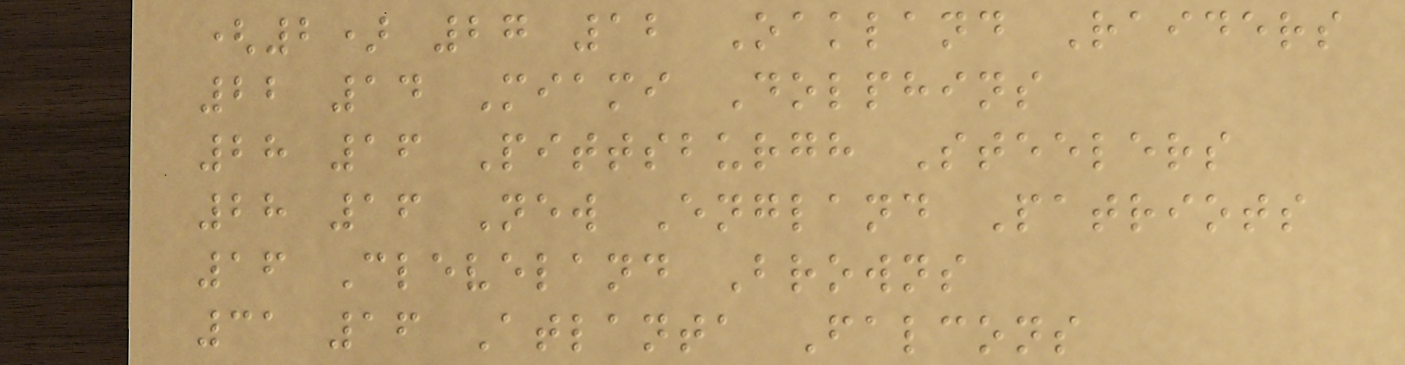(2) 27 12 Oakland Raiders
22 14 Miami Dolphins
28 16 Pittsburgh Steelers
28 16 New England Patriots
16 Cleveland Browns
31 16 Atlanta Falcons
